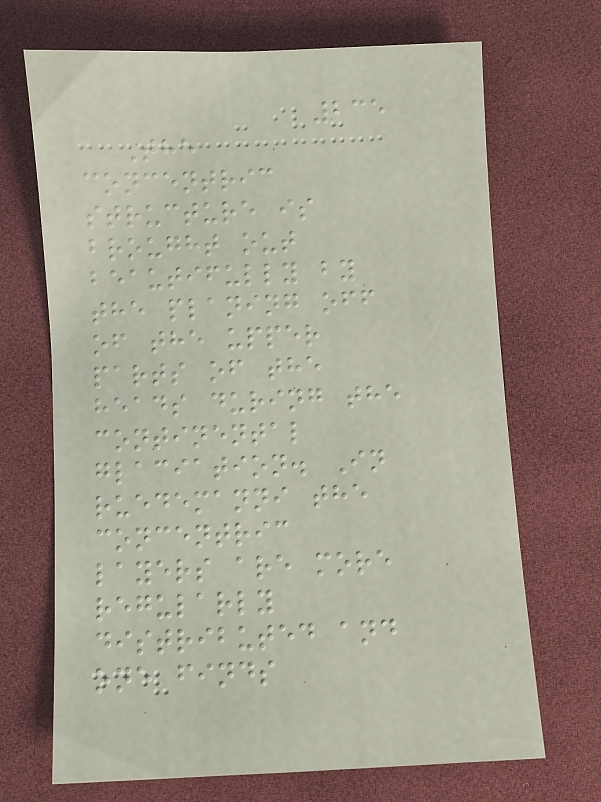235
The
concentric
structure is
brought out
beautifully by
the planing off
of the upper
parts of the
heads during the
continental
glaciation. In
ruedemanni the
concentric
layers are more
regularly
distributed and
one finds
